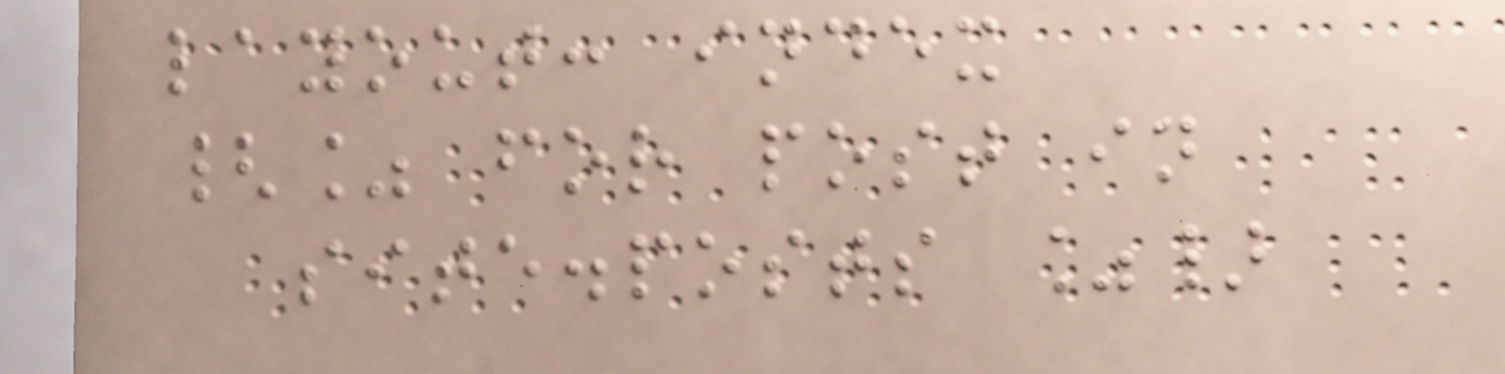layout: index
{% for post in
site.posts %}
